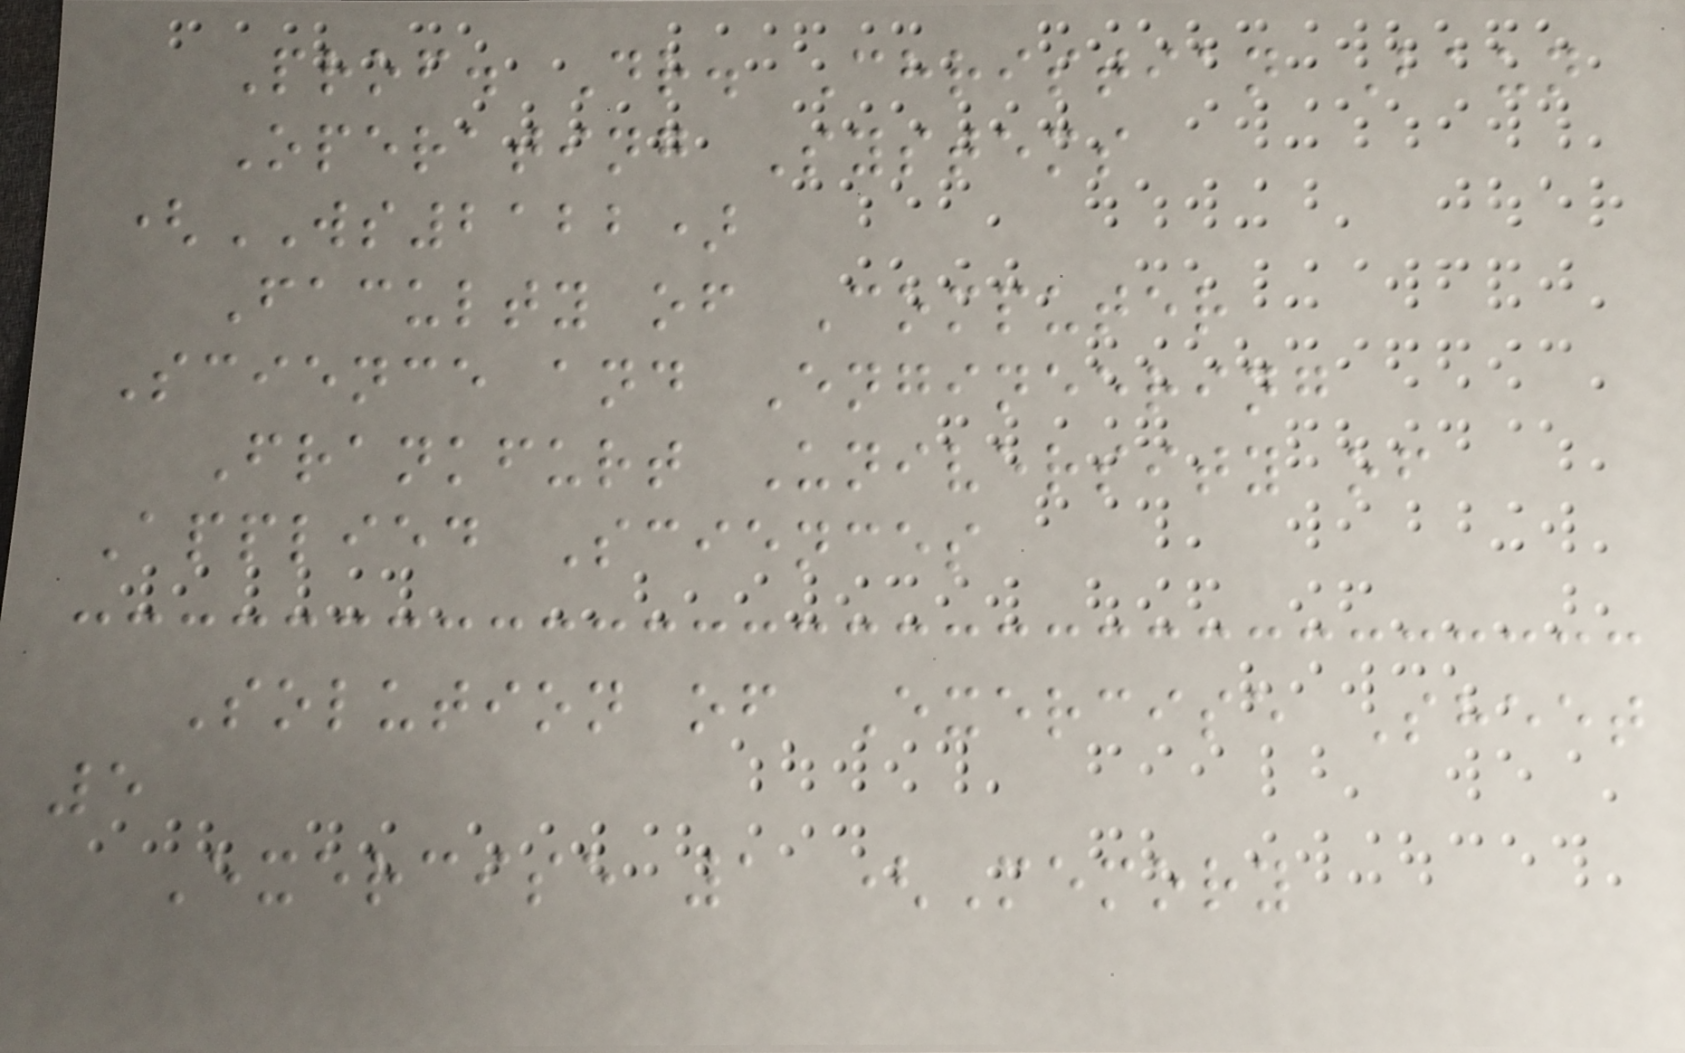Prof. Dr. Christian Baun
Operating Systems
(WS2122)
Faculty of Computer
Science and Engineering
Frankfurt University of
Applied Sciences
Solution of Exercise Sheet
5
Exercise 1 (Memory
